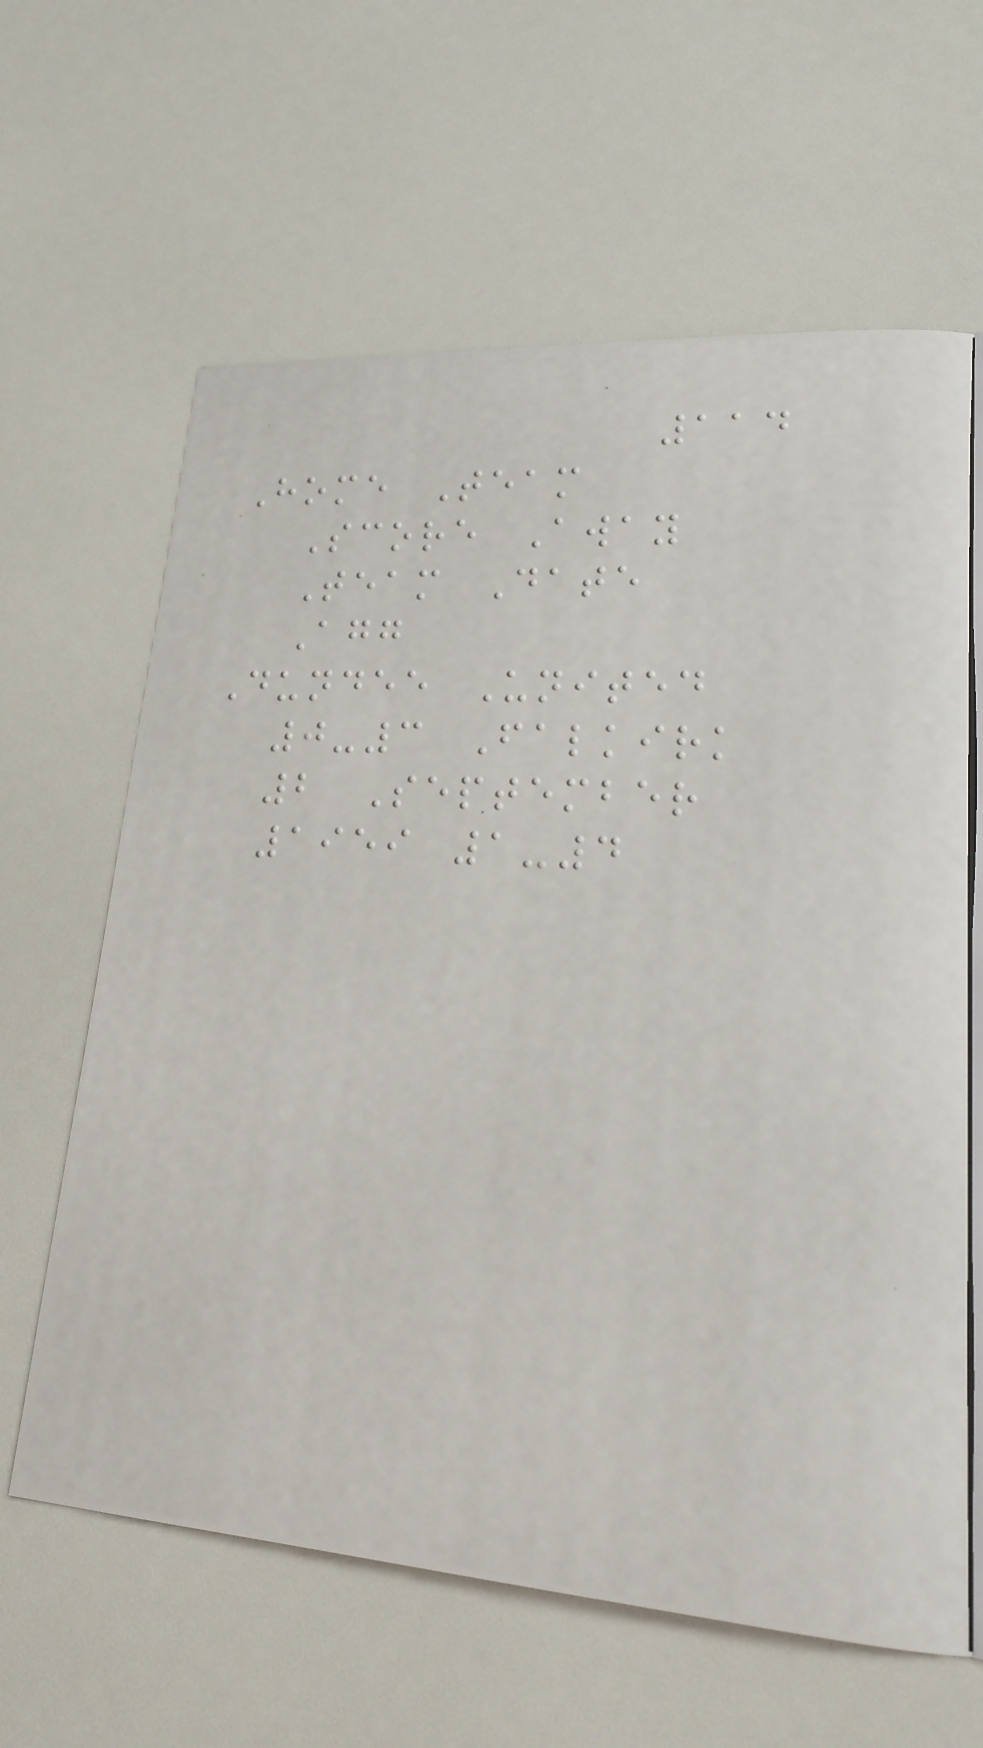114
Home Team
Score Away
Team Date
Agg
Dundee United
0-3 Falkirk
2 September
1959 1-4
